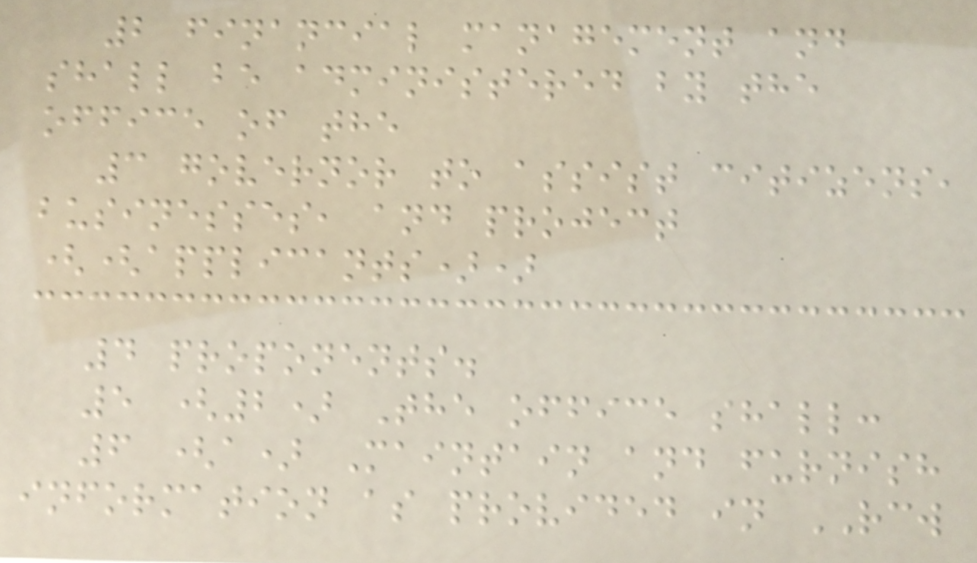2 financial management and
shall be administered by the
office of the
3 governor to assist citizens,
businesses, and project
((applicants))
4 proponents.
5 (2) The office shall:
6 (a) Maintain and furnish
information as provided in RCW
